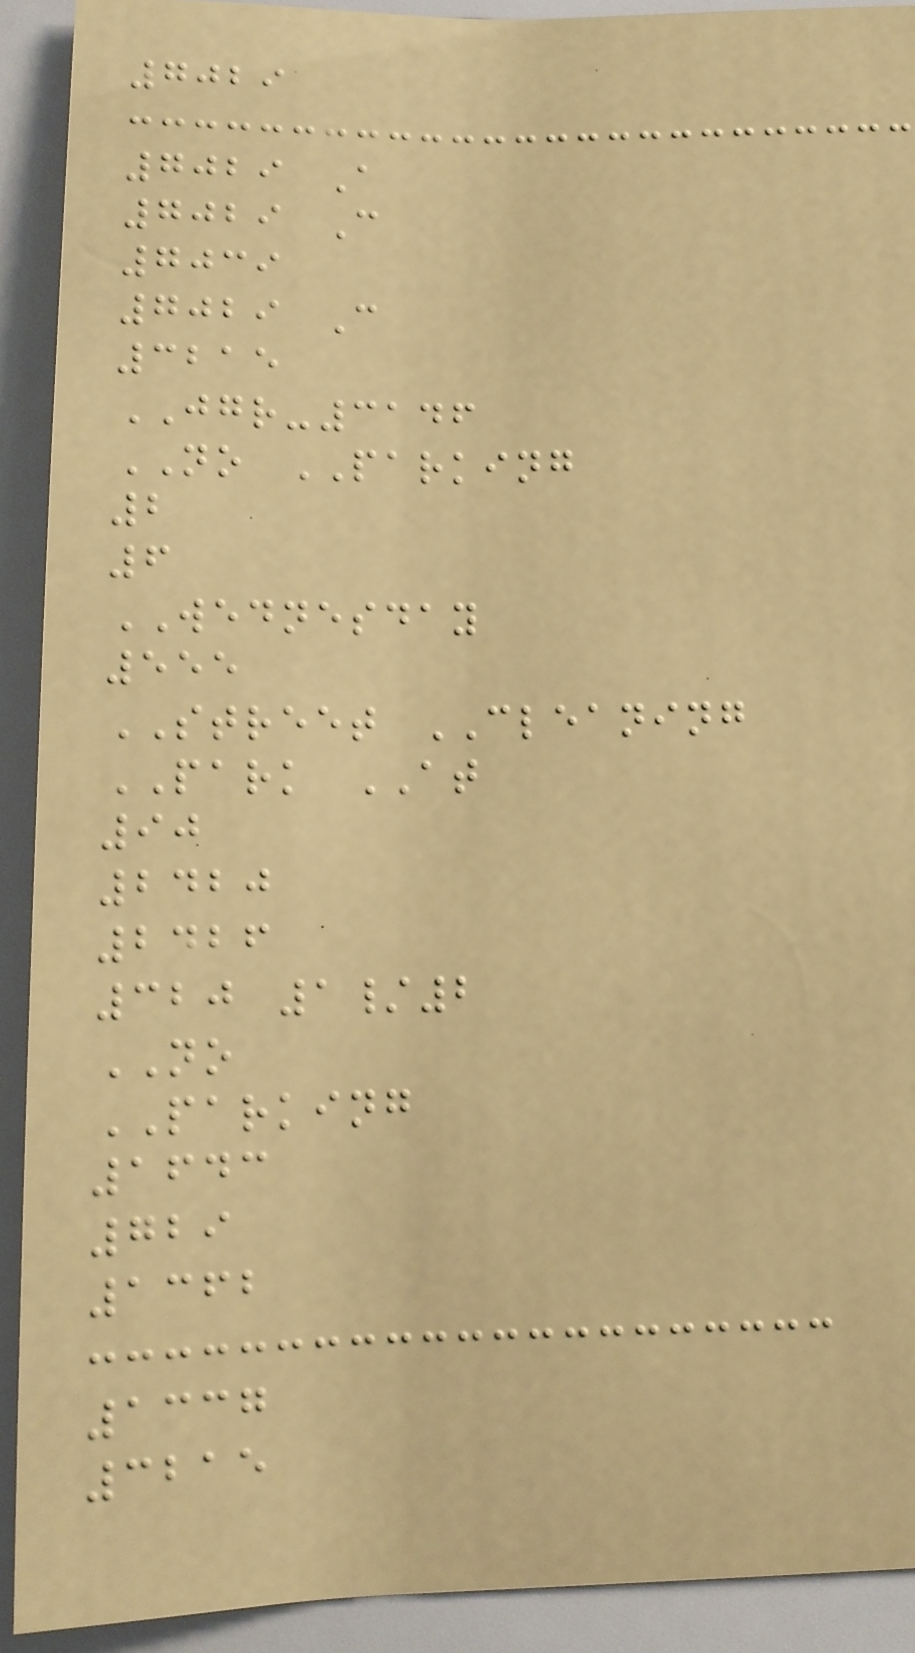7029
7029 A
7029 C
7039
7029 C
3215
JGR-3146
NO PARKING
2
6
WEDNESDAY
555
STREET CLEANING
PARK AT
90
2420
2426
320 1/2
NO
PARKING
1643
729
1362
1337
3215
